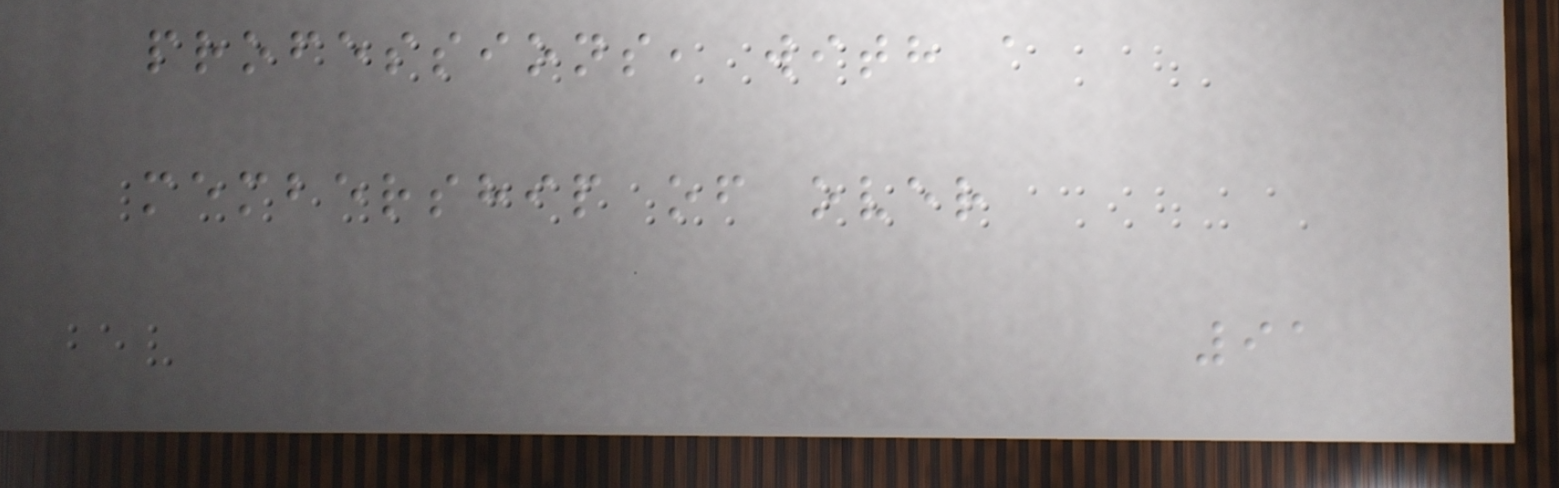professions, with a
membership of over
91
